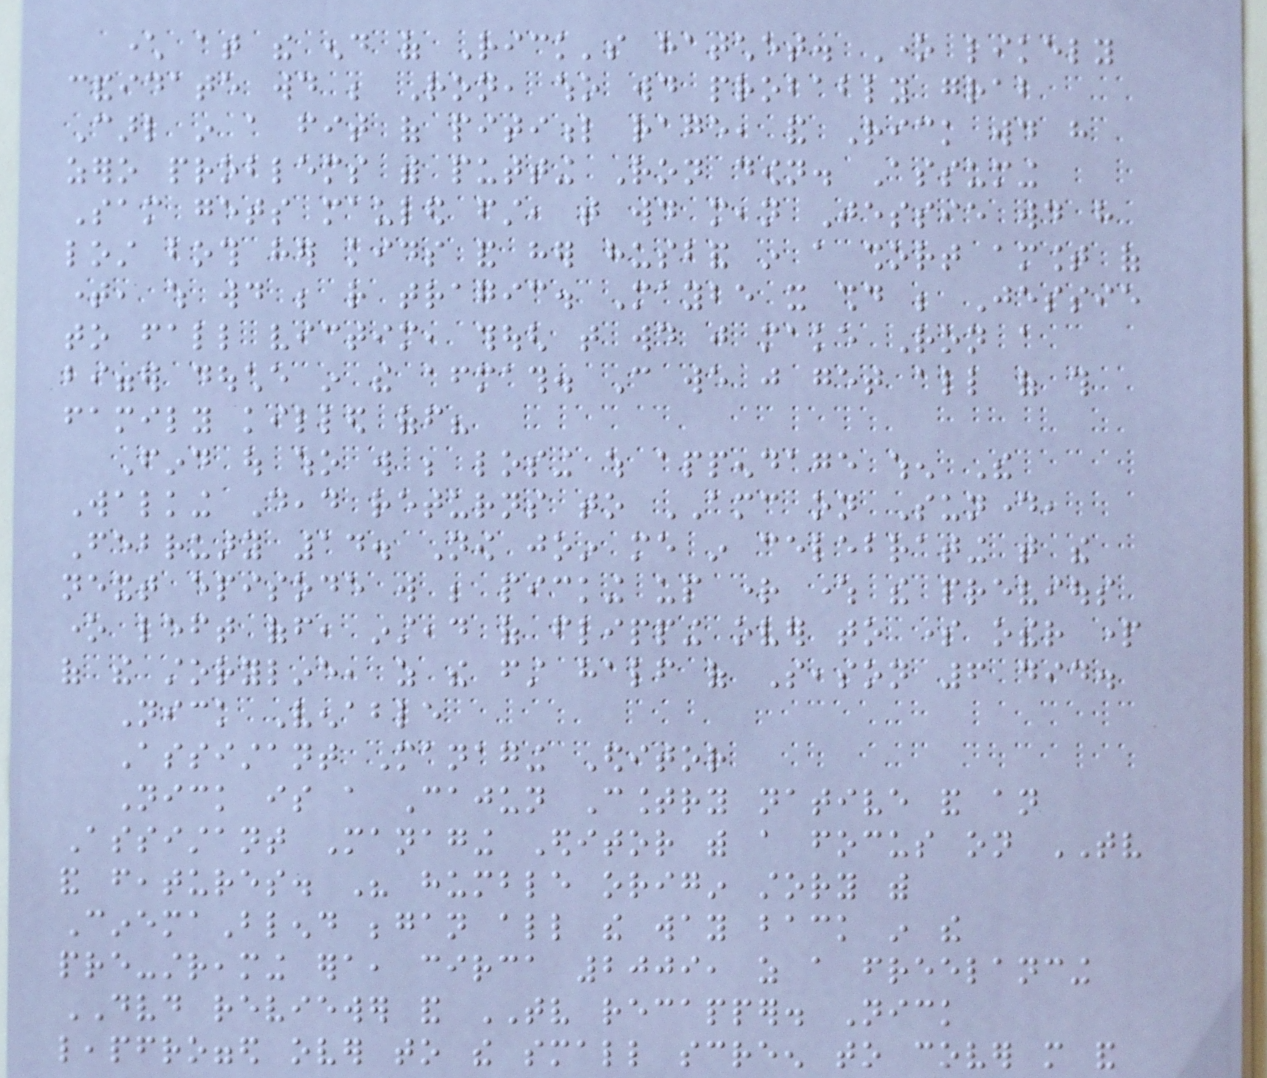character at the end of Rick's hatchet. One likely
candidate would be Ron, who would probably grab
Carl in a fit of pitiful rage, and Rick would have
zero problems with putting Ron down. Assuming
Sam gets mauled first, that would mean Jessie would have
lost both her kids and her husband in a short amount of
time, which would be rather tragic. Maybe it should be Jessie
to fall victim, though that would just make Ron a
bigger douche in the aftermath. Can we just get all of this
family killed off?
Find out who will be losing which appendage when The
Walking Dead returns to AMC on Sunday,
February 14. Now join me in celebrating that the
next episode will be picking up right where the previous
one left off, instead of flipping over to some other part
of the storyline, as the first half of Season 6 did.
Nick Venable
Assistant Managing Editor
Nick is a Cajun Country native and an
Assistant Managing Editor with a focus on TV
and features. His humble origin story with
CinemaBlend began all the way back in the
pre-streaming era, circa 2009, as a freelancing
DVD reviewer and TV recapper. Nick
leapfrogged over to the small screen to cover more and
